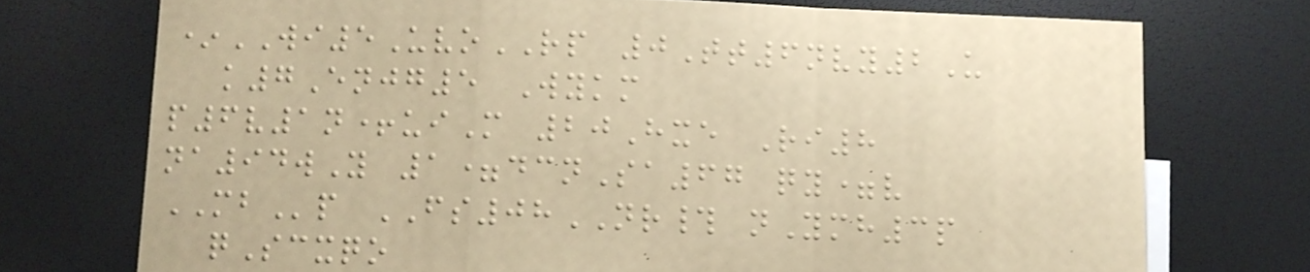*WI5UvoRP 0Tt6nvy2U
k7Enjg5 Wykm
p6v1n+uiM 20Hxe Ri8
na94wY 1=dcnSa67 qy=v
MBp FS08NR# nYmh3p
qScxqo
